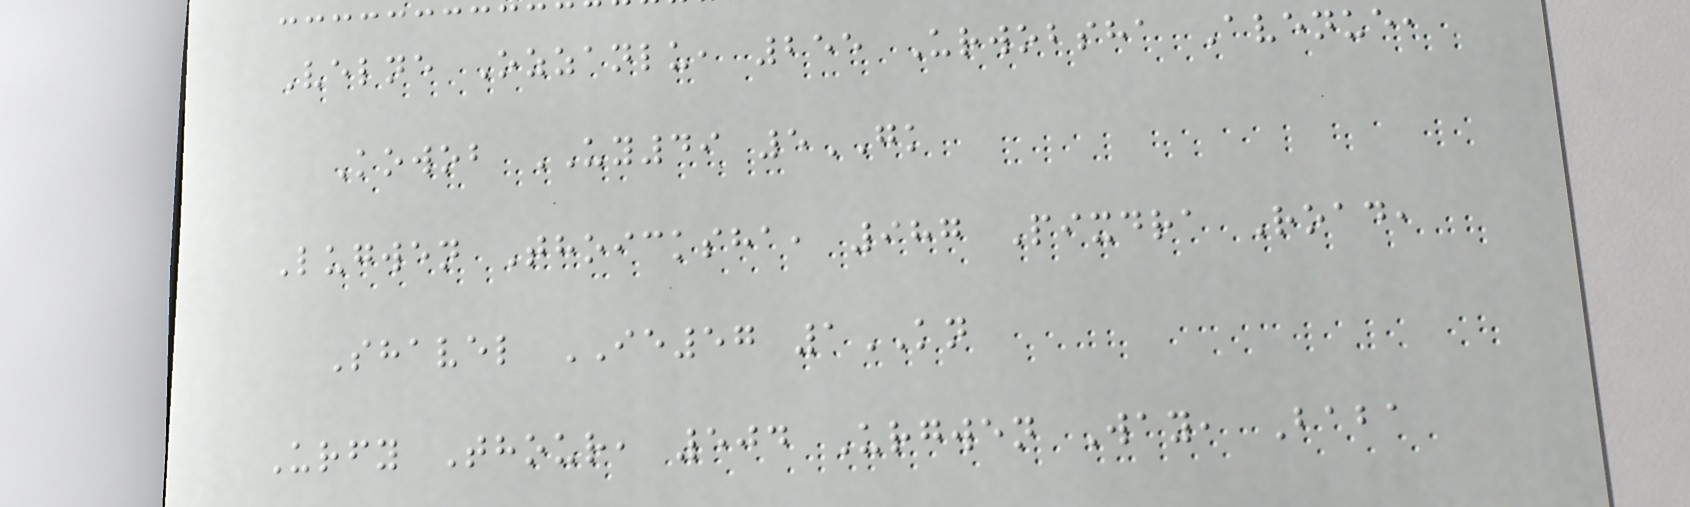Velne Ozzanlu, 255 Urwobsha Avenue,
Kowob UY49 5GK
Lugwen Thoicksha, 987 Pixdra Road,
Shavel IE57 1KN
Urfy Thour, 504 Urgwen Way, Baba
